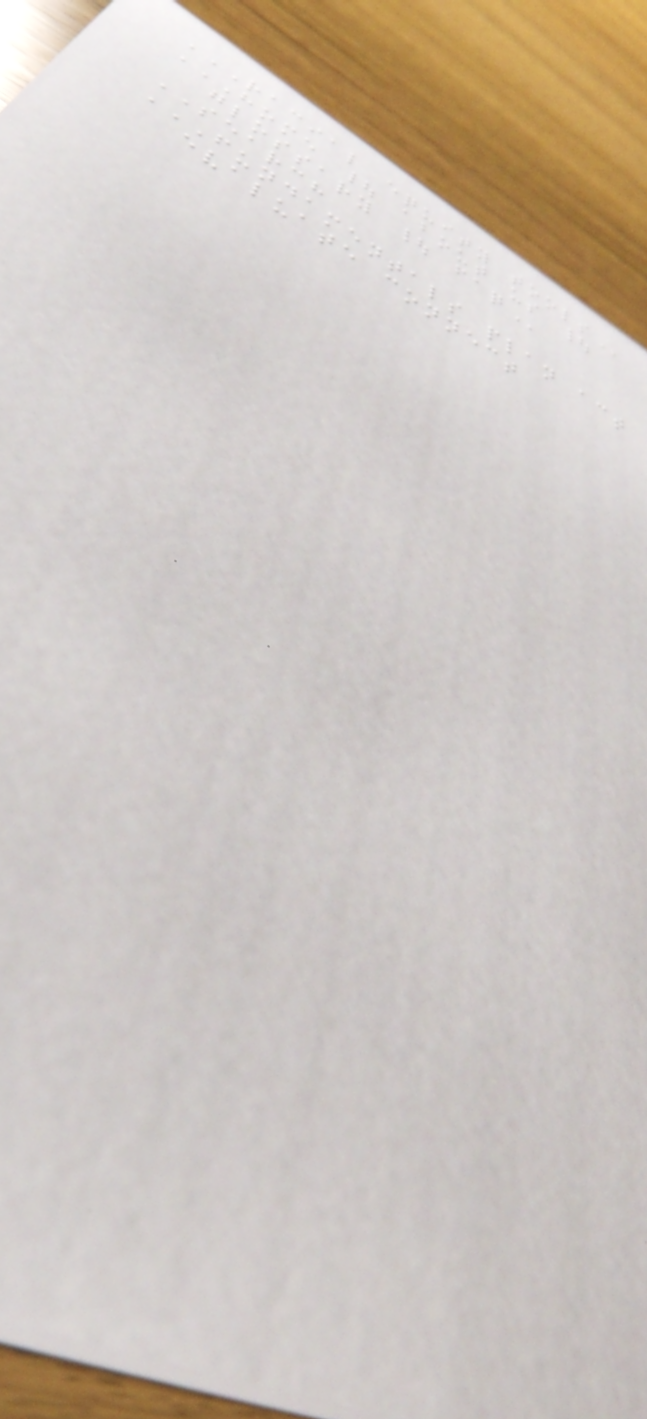RACIAL EQUITY TOOLS
HOME | ABOUT US |
GLOSSARY | FAQ
SEARCH
FUNDAMENTALS PLAN ACT
EVALUATE CONNECT
